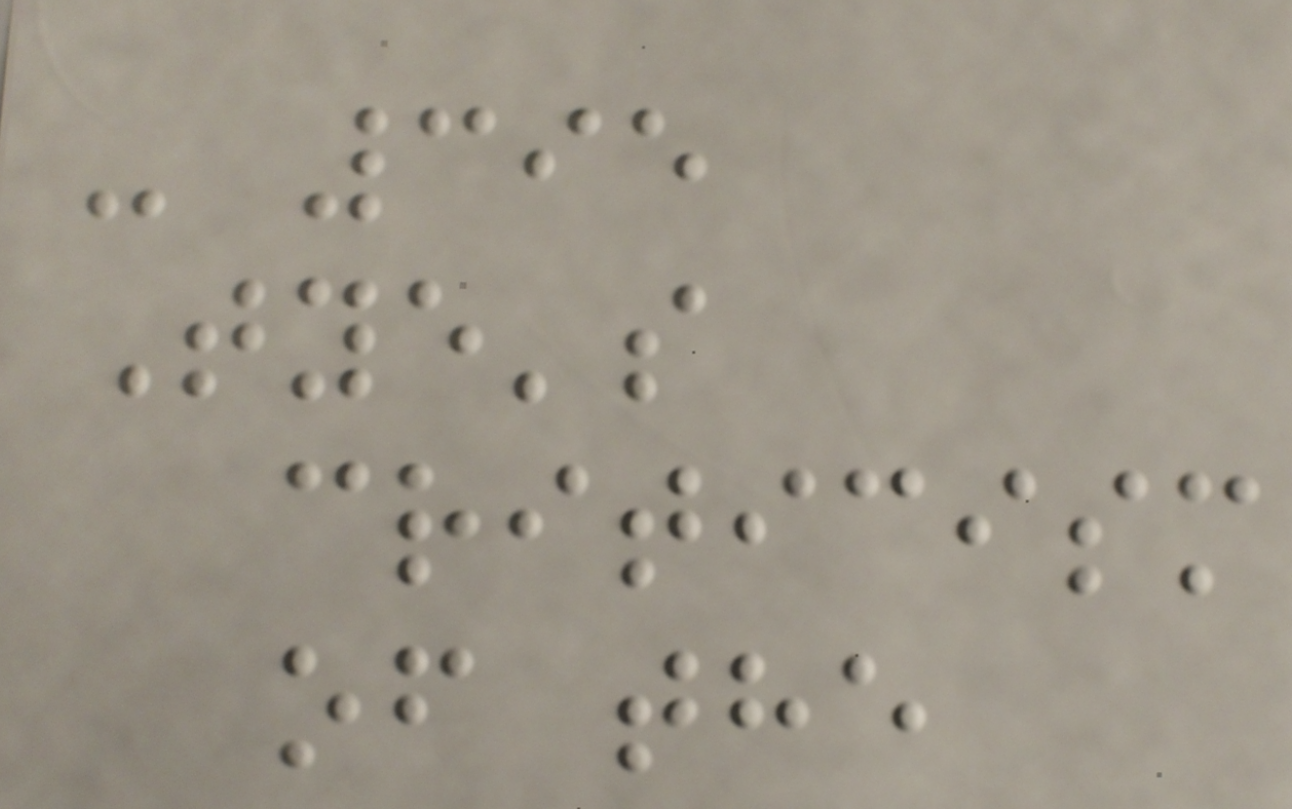- 395
Tye's
criticism
of the
